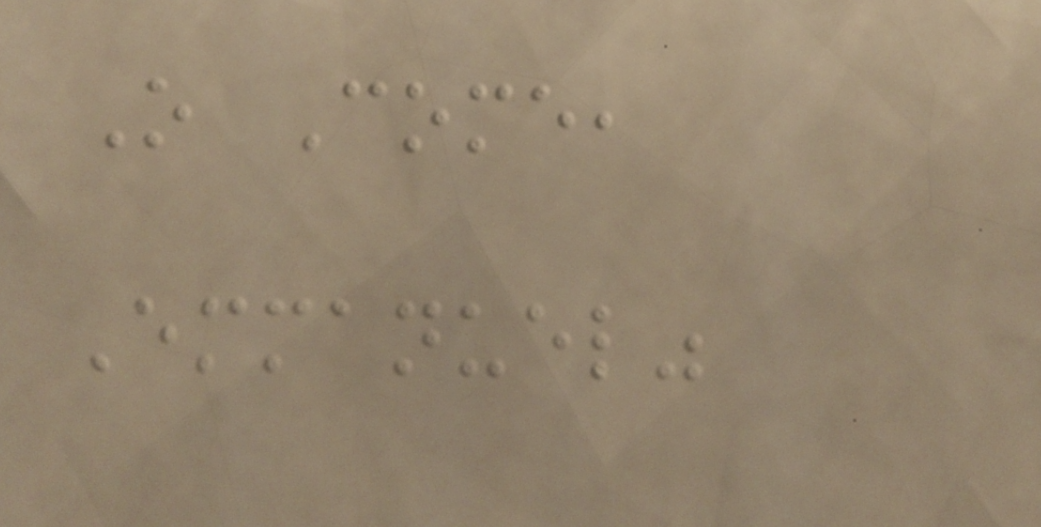O Come,
Emmanuel"
